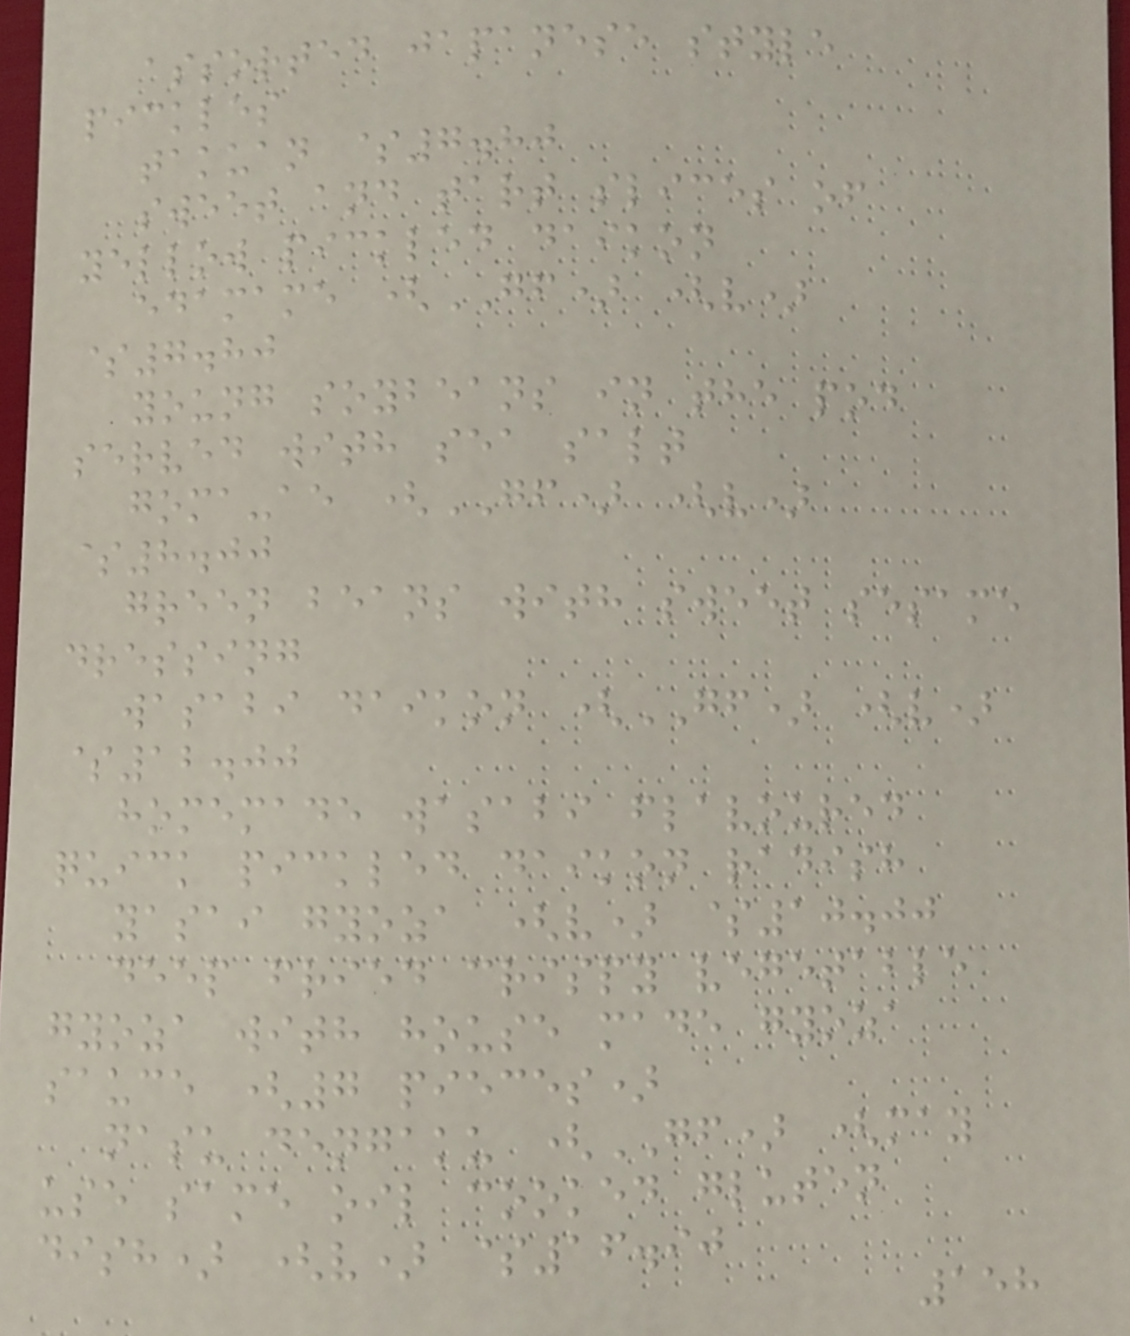assorted japanese style
pickles
takuan $7.80
sweet and tart slices of
yellow pickled daikon
edamame (GF) (v)
$7.80
young soybeans in the pod
served with sea salt
goma-ae (GF) (v)
$8.00
green beans with sweet sesame
dressing
wasabi daikon (GF) (v)
$12.00
homemade wasabi flavoured
quick pickled daikon radish
yasai gyoza (v) $10.00
deep fried crispy vegetable
gyoza with house made gyoza
sauce (7 pieces)
nasu dengaku (GF) (may
use same oil cooked gluten
dish) (v) $16.90
158
